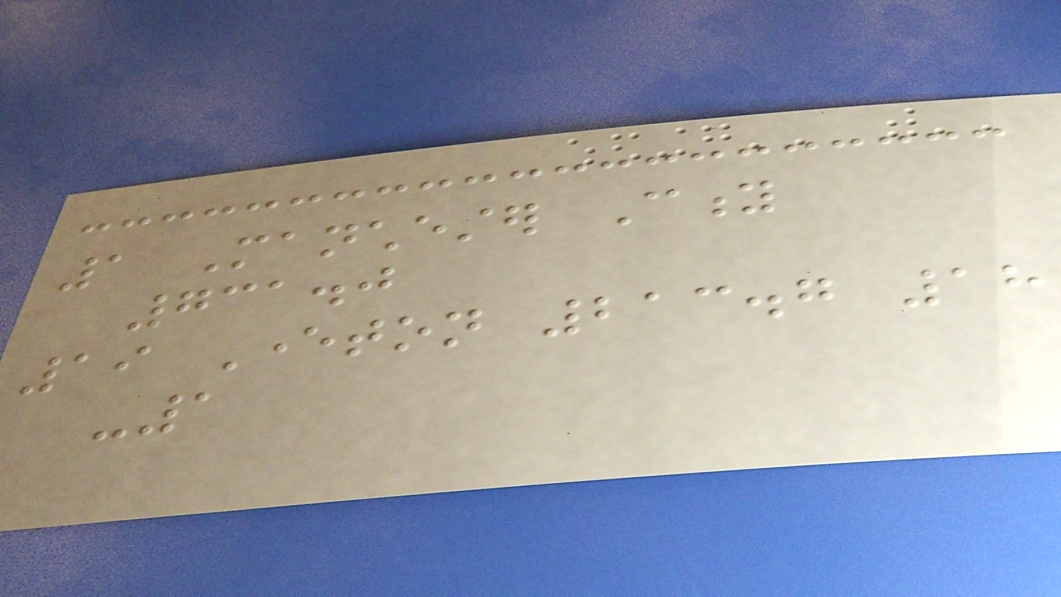1 Manchester City
731.0
19 Everton 213.7 18
-1
